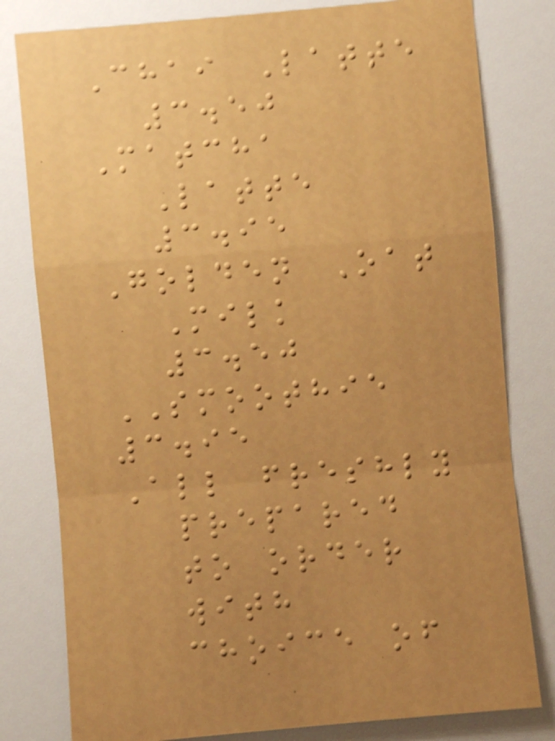Chai Latte
3.50
Matcha
Latte
3.95
Golden Oat
Milk
3.50
SMOOTHIE
3.95
All freshly
prepared
to order
with
choice of
